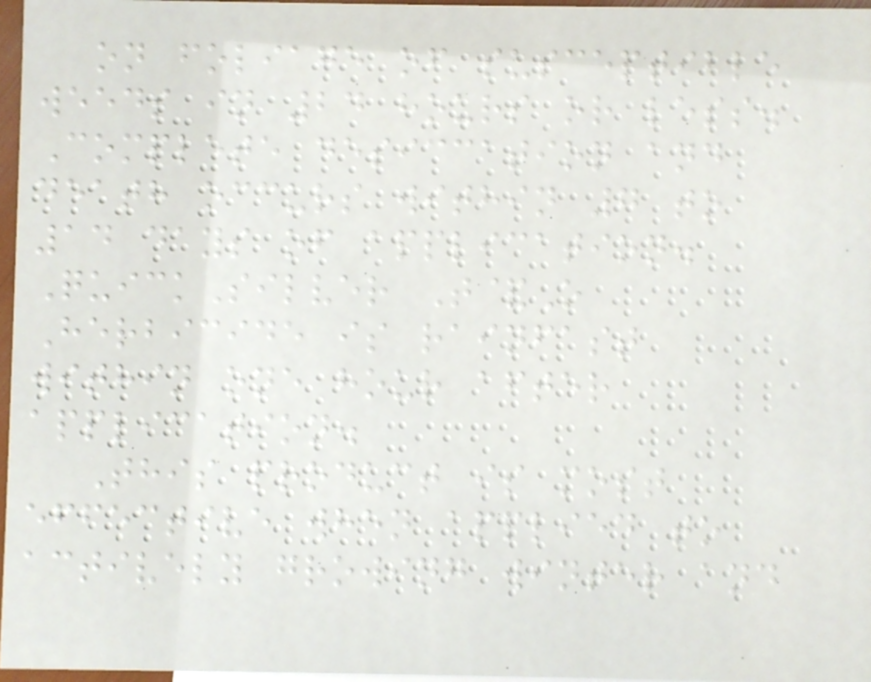on foliage of susceptible
weeds in 24 hours or less.
Complete desiccation and
death occurs within 7 to
14 days of application.
QuickSilver T&O
Herbicide is rainfast
within one hour after
application.
This product is most
effective when applied to
actively growing winter and
